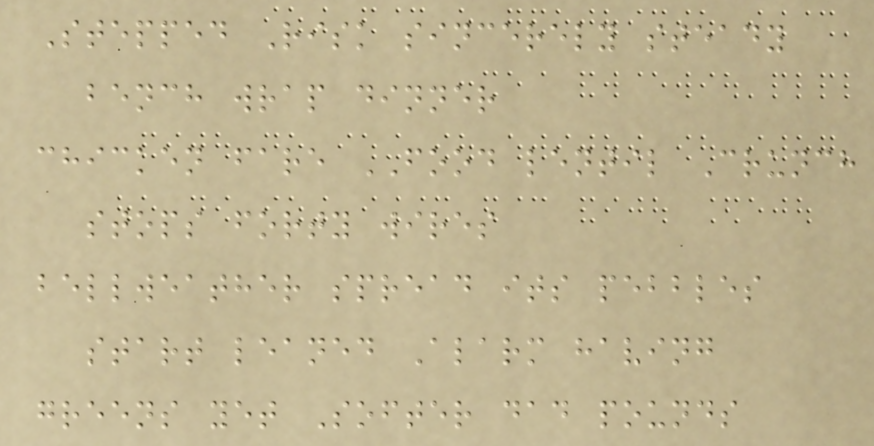Stepped Risk sincerely steady
bench wrap dinner
chicken fare FOOD lentil Crunch
stops forty wires
bellweather spread its pebbles
start leaned Alarm having
greens yet Softer dad pounds
